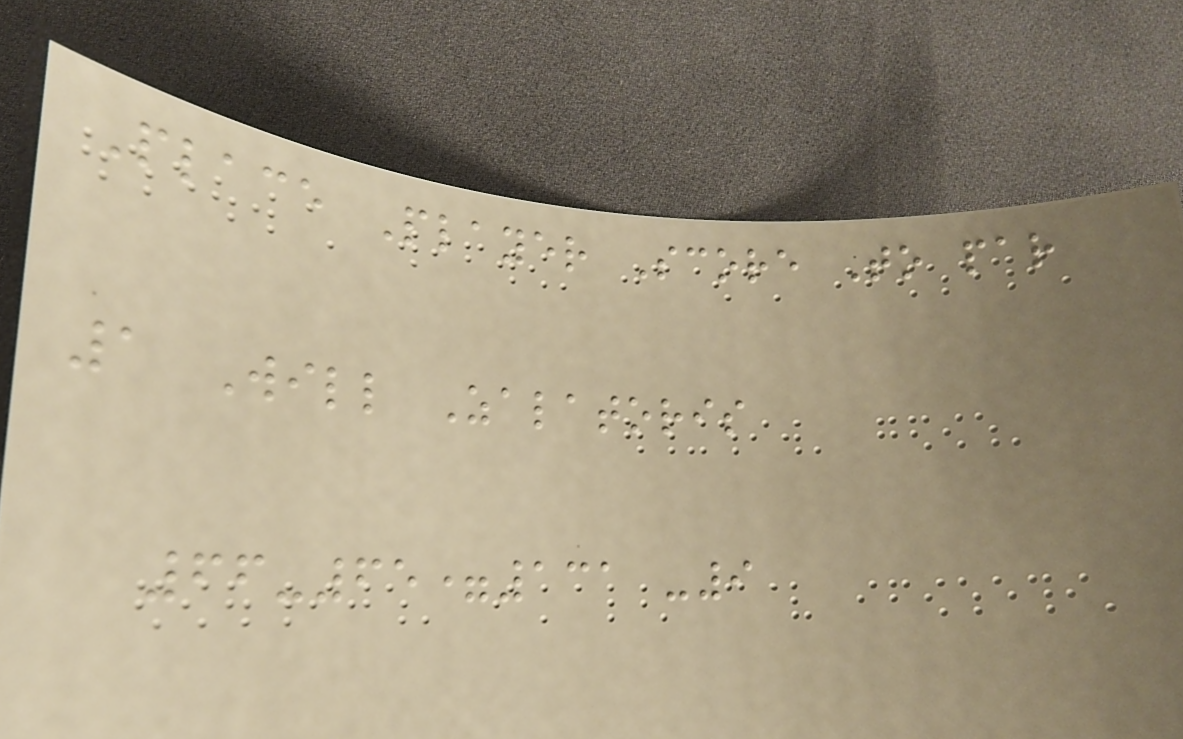Place Player Score To par
1 Will Zalatoris
66-65=131 -9
